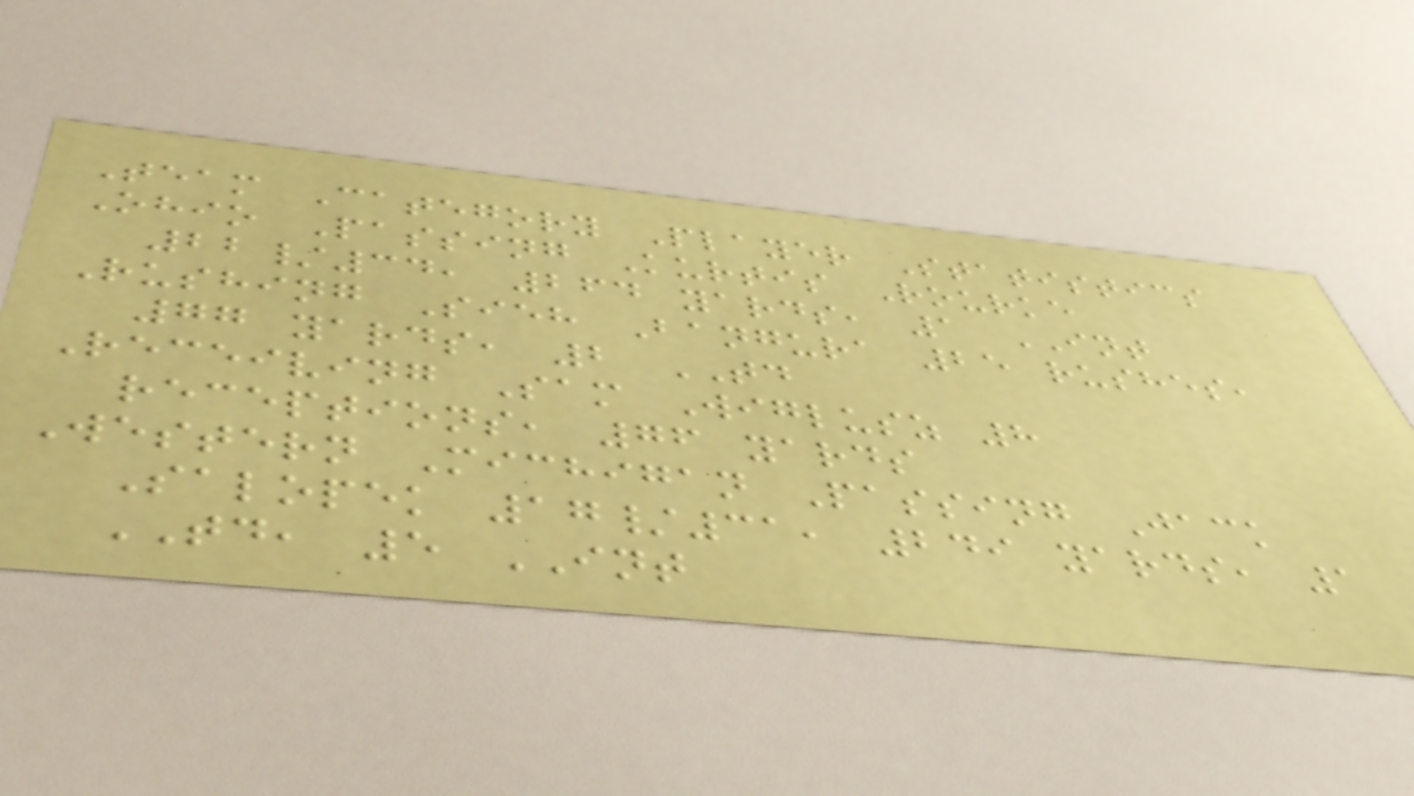Team Category Player Statistics
Ohio Passing Kurtis Rourke
22/34, 264 yards, 1 INT
Rushing Sieh Bangura 25 rushes,
77 yards, 2 TD
Receiving Sam Wiglusz 8
receptions, 76 yards
Western Michigan Passing Jack
Salopek 17/31, 249 yards, 1
TD, 5 INT
